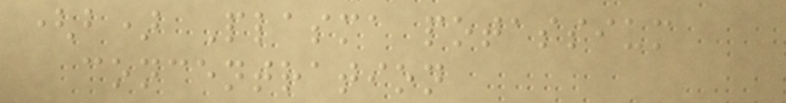(b) Plasma potassium
concentration
